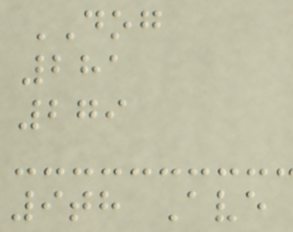DOG
281
279
9th Ave
